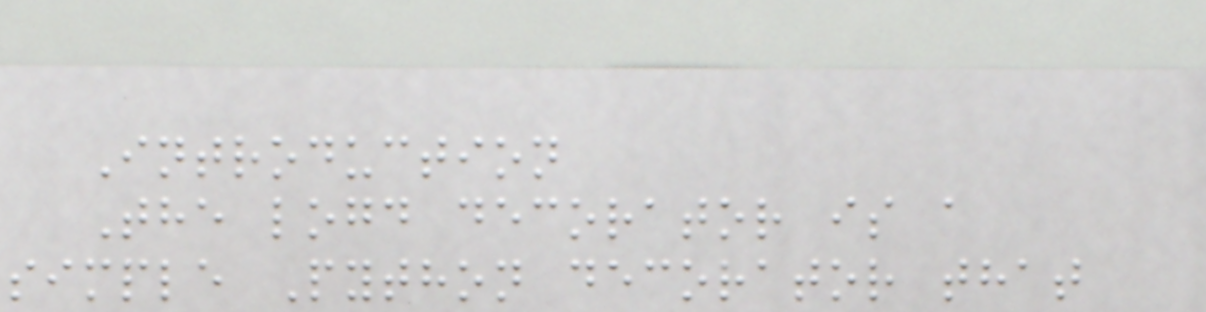Introduction
The logd decorator is a
simple Python decorator that
